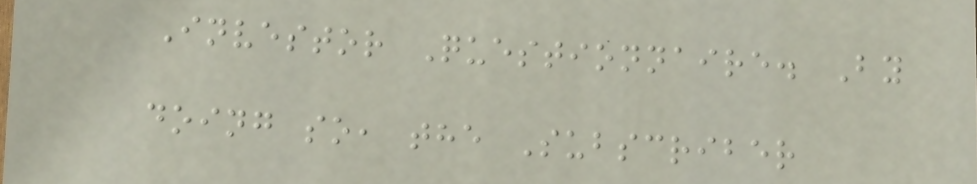Investor Questionnaire. By
doing so, the Subscriber
